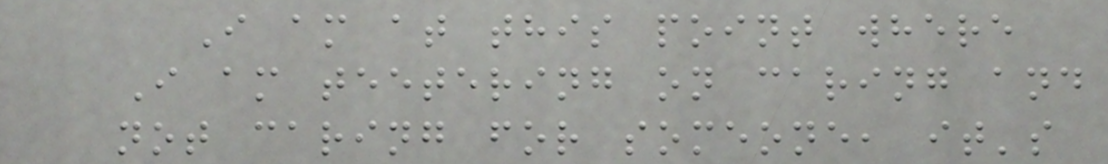I am at this point where
I am teetering on caring and
not caring for someone, it's
